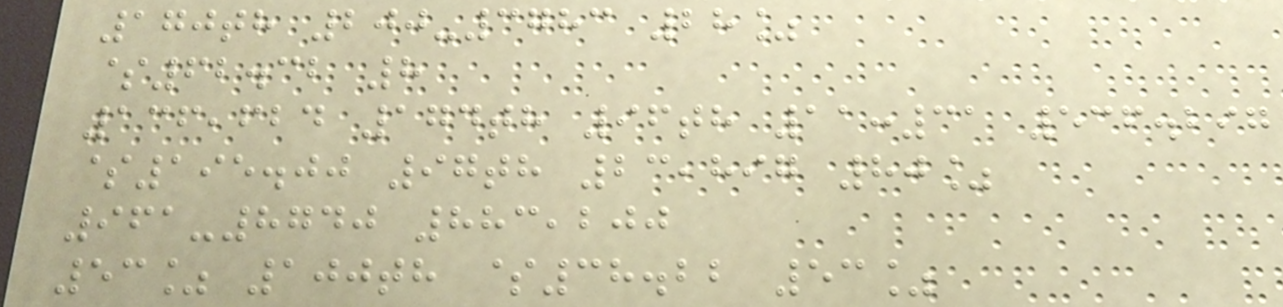170th 200-3783 28%
$62.32 8
136,624 174th 96th 11:31 536.297
$195.00 97th 23,897 80%
961-8740 883,200
53% 100th $38.22 53%
